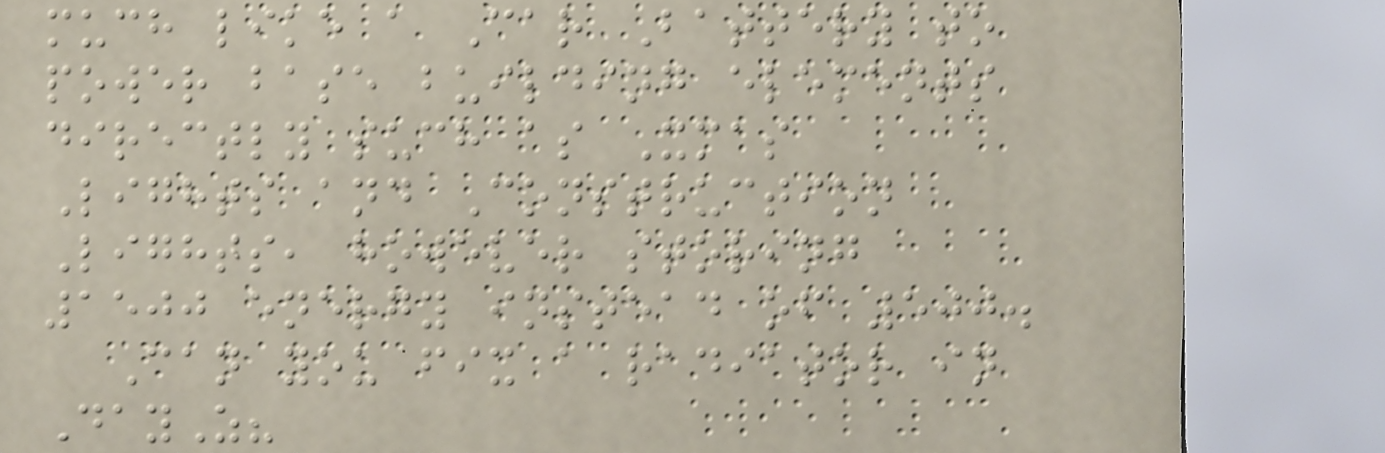much like a Car Battery to
power base building elements
directly such as Xmas
Lights and Construction
Lights, however storing
1500 energy instead of 500.
Can you fix a radiator in
DayZ?
